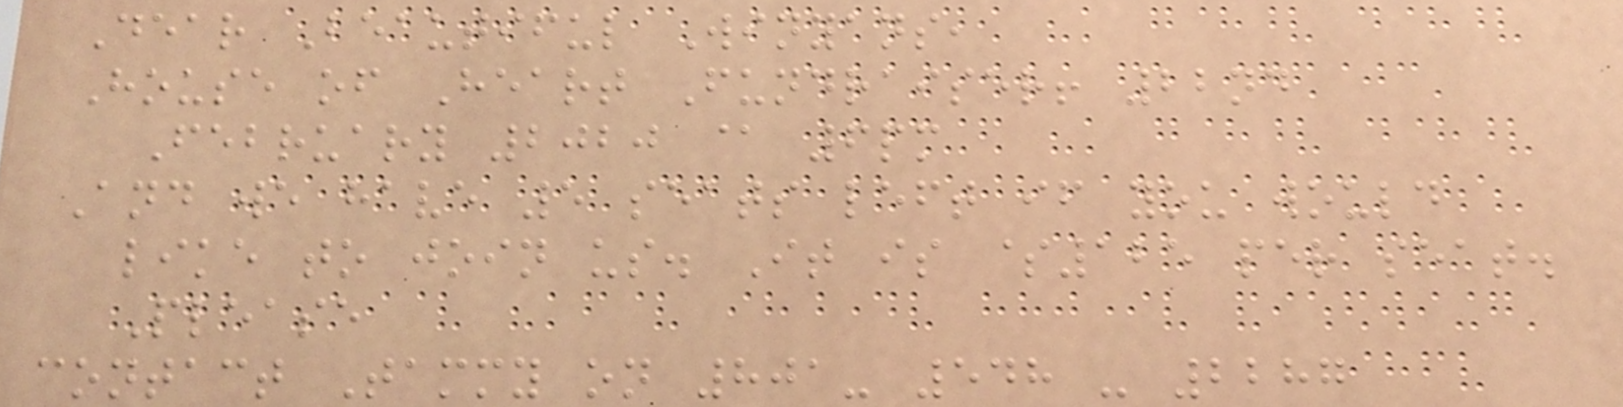Dear Beautiful Winyans,
House of Heart Fundraiser! 22nd
February 2020 @ 6pm
And we have 5 seats left if you would
like to join us. It is $125 per seat.
Please
contact Tammy on 801- 548 - 2287
